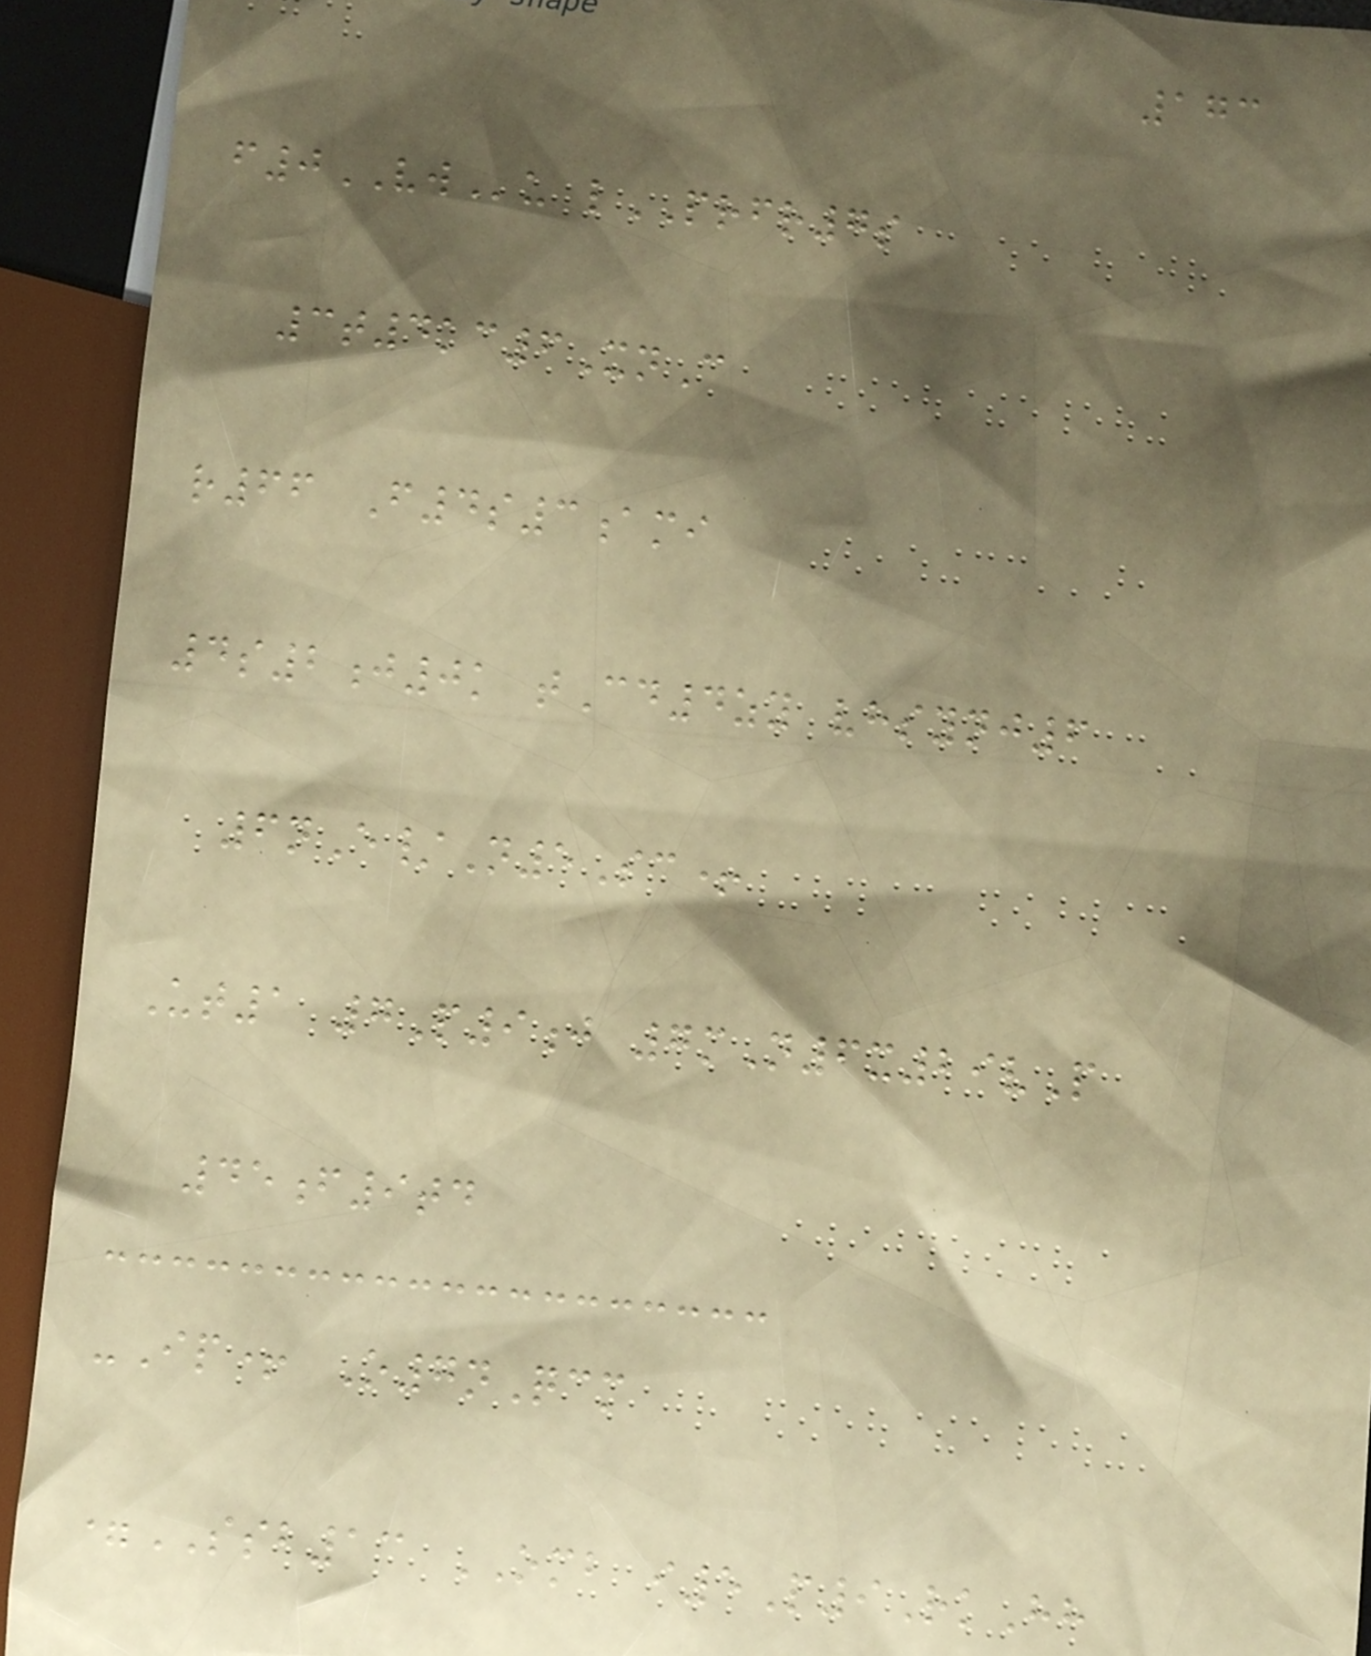173
f0VWu lPRFR7s
3t4kc6XnC
r66 F4s3ami
4s2j0k tCd4zy vhsynj6
6nE/N5Sc+
Ut1 7P9j 7mN6x29vP
45f9td
-Ip+ O7nQcm
=SSB13 OMB i5P9RkHh
